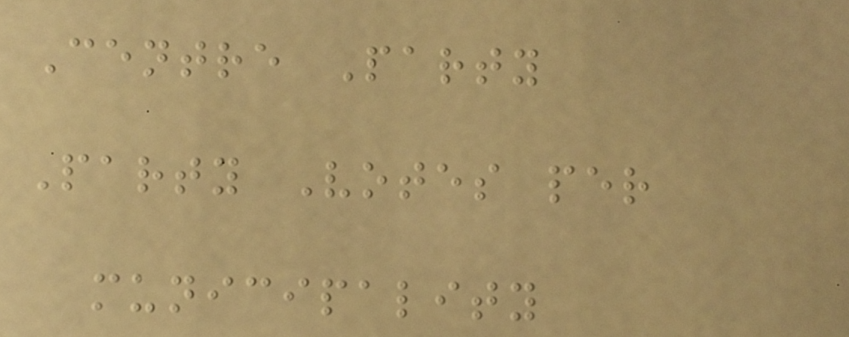Centre Party
Party Votes per
municipality
